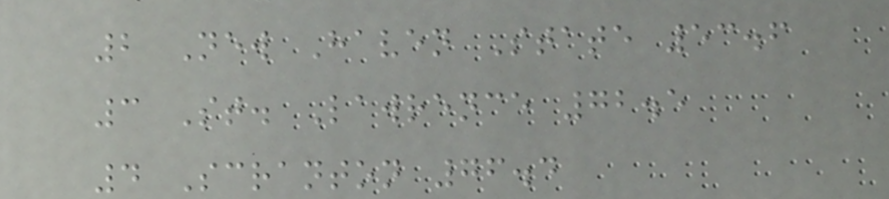2 New Haven State 53.6
3 St. Lawrence 72.5
4 Scranton 76.4
